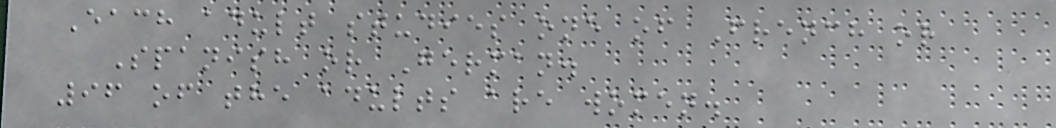Each adult studies one of French or
Spanish or German.
96 of the adults are women.
